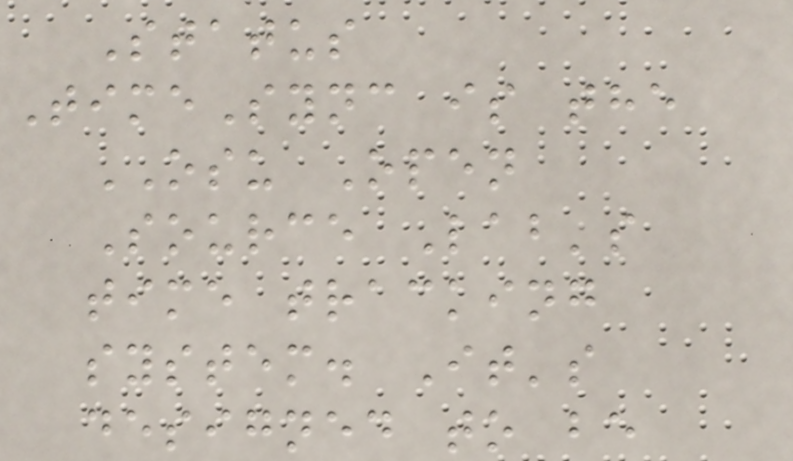Status
TimeSync is the
OSU Open
Source Lab's
time tracking
system. It's
designed to be
